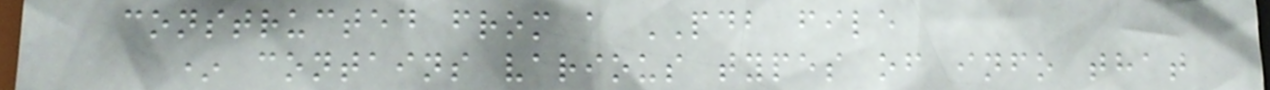constructed from a PDB file
* contains various types of info that
